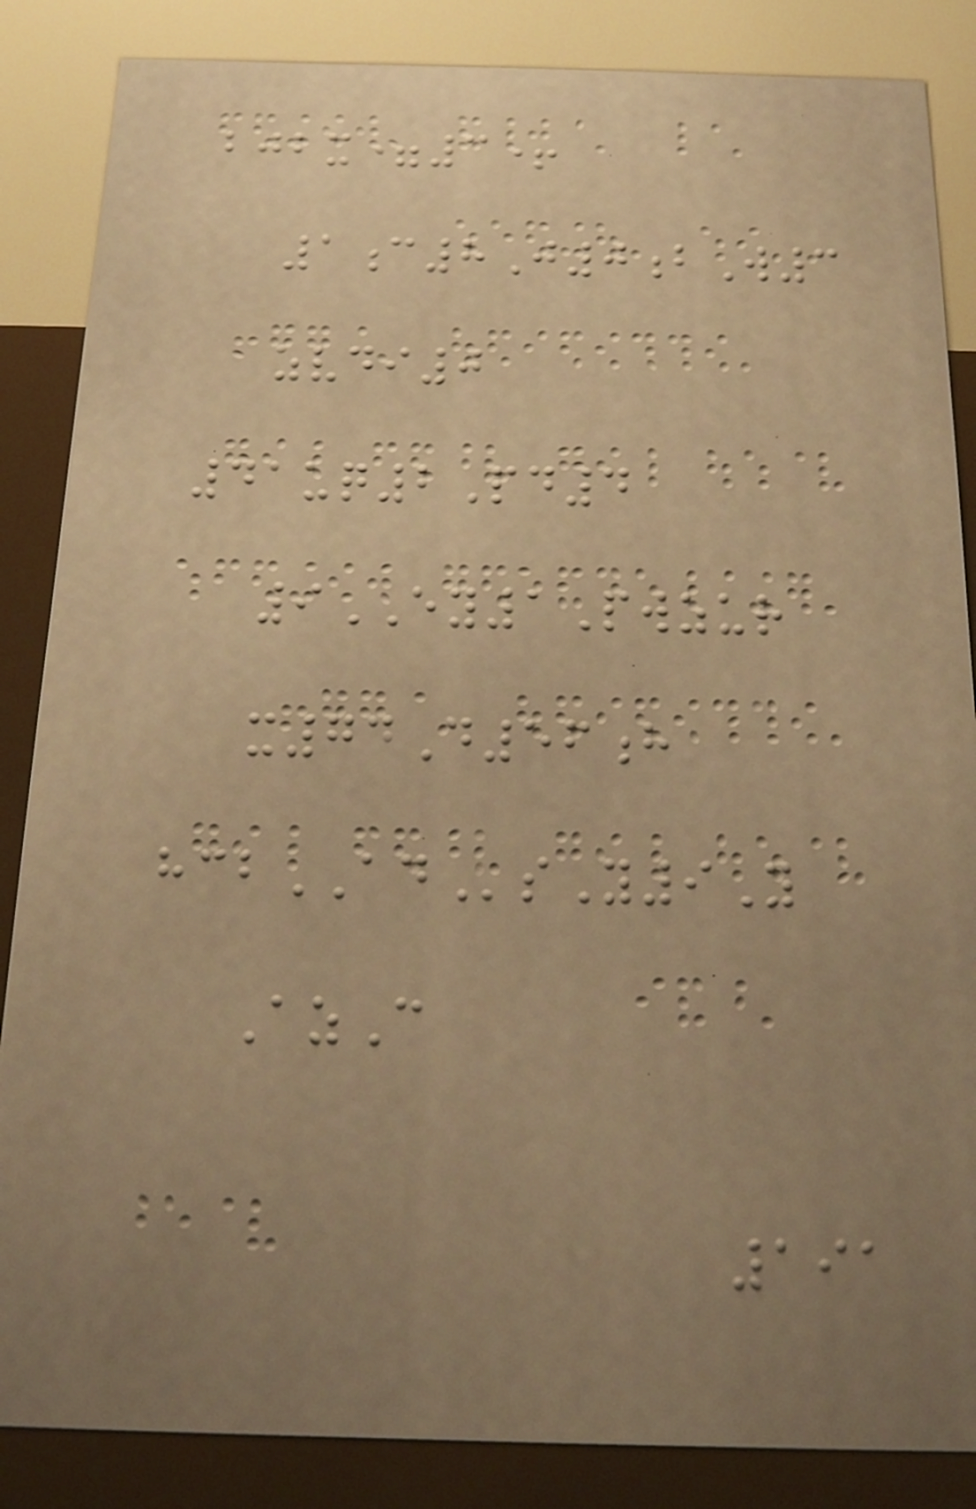bjbx=3+
1c8J0bW3
zvdi0
41uq2Pd4
9EY1Pwzur
x74D56h
hcbADsY9Y
AzC
191
